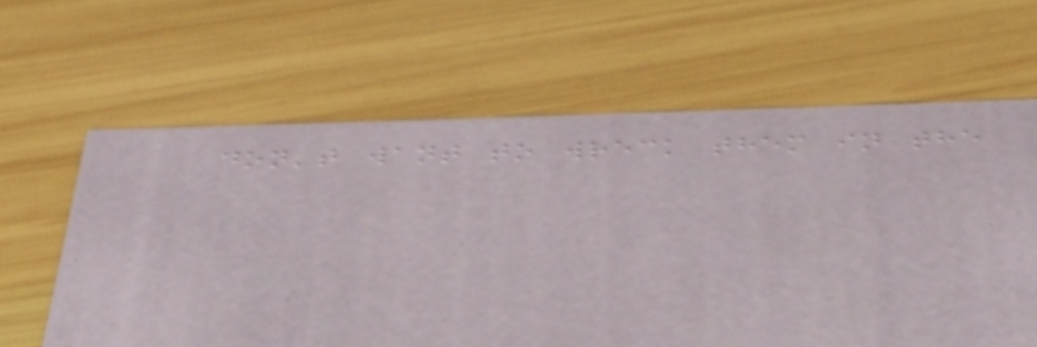don't want to wreck them in the
